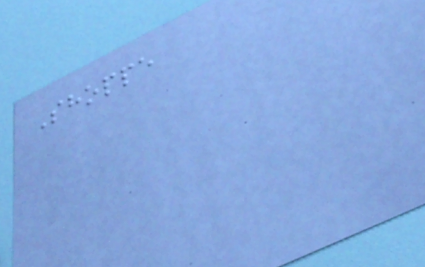Shoppe
